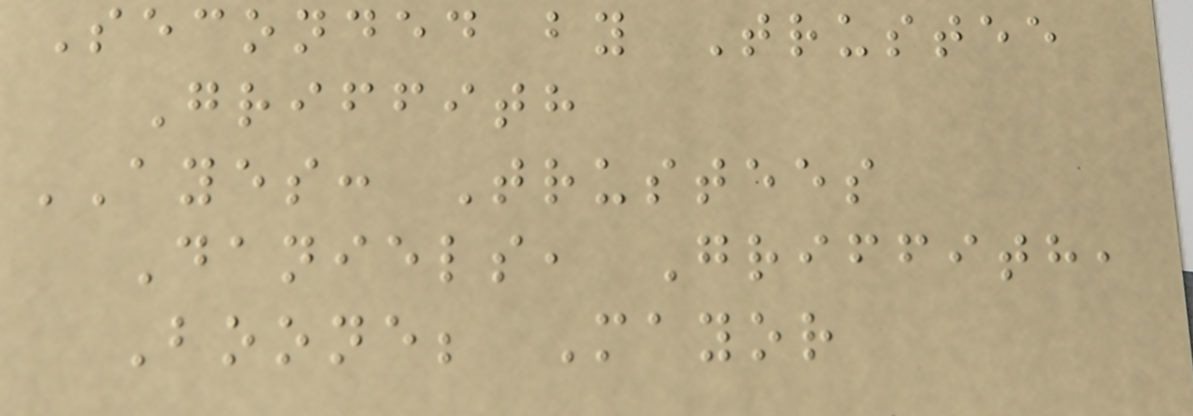Seconded by Trustee
Griffith
AYES: Trustees
Daniels, Griffith,
Boone; Mayor
